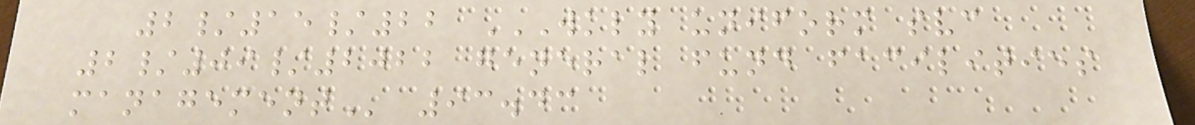2/15/22 WKLY UNIFORM SVC
2/09/2022 GENERAL FUND FACILITIES
MANAGEMENT 93.43
